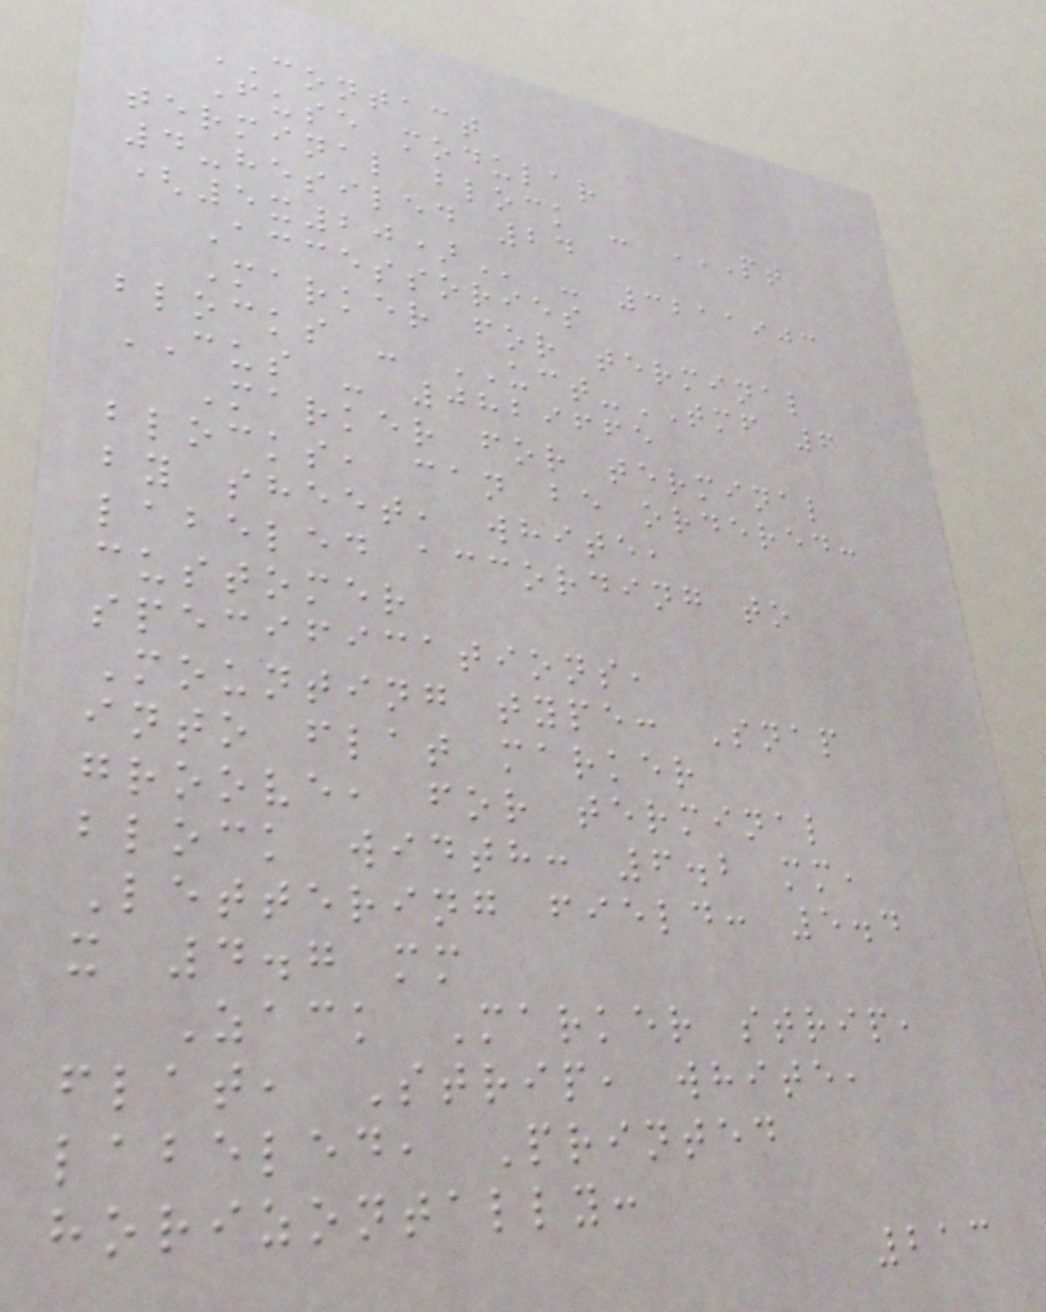CONTACT
Fuse modular
terminal block - PT
4-HESILED 24
(5X20) - 3211903
Accessories
Marker for terminal
blocks - UCT-TMF 6
CUS - 0829665
Marker for terminal
blocks, can be ordered:
by sheet, white,
labeled according to
customer
specifications,
Mounting type: Snap
into flat marker
groove, for terminal
block width: 6.2 mm,
Lettering field: 5.4
x 4.7 mm
Zack Marker strip,
flat, Strip, white,
labeled, Printed
horizontally:
213
